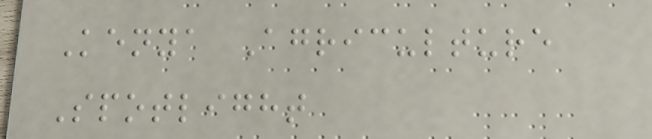Kenya Agriculture
Spotlight
